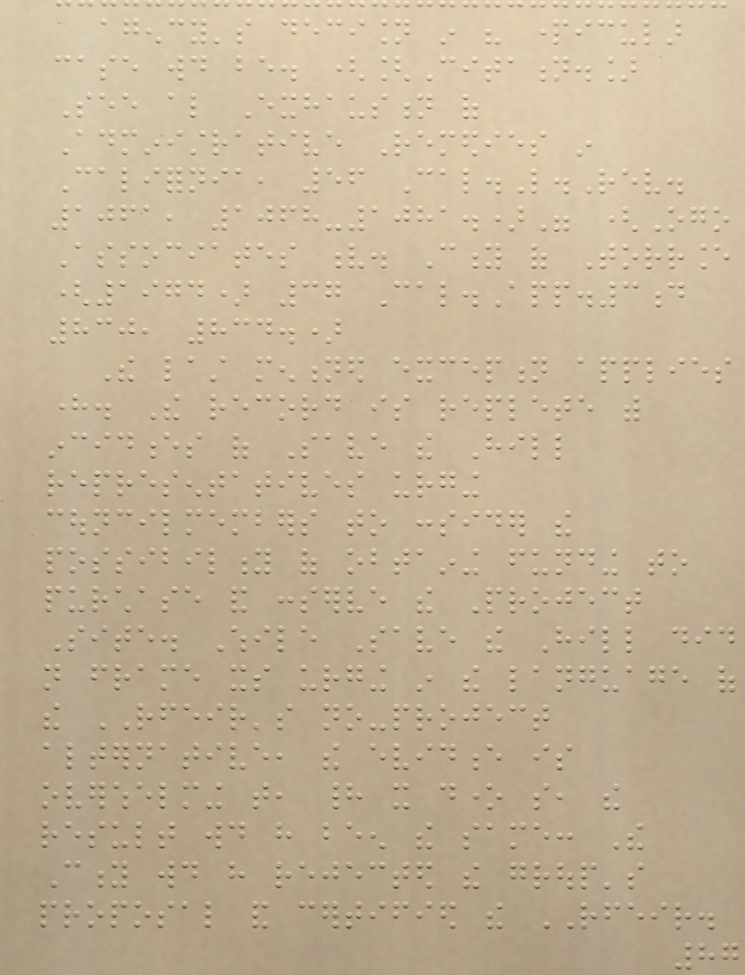agency's decision in his particular
case would be. ([Citation.]
See also Exhaustion of
Administrative Remedies in
California, 56 Cal.L.Rev.
1061, 1068-1081.)" (Ogo
Associates v. City of Torrance
(1974) 37 Cal.App.3d
830, 834.)
The last mentioned exception applies
here. The record is replete with
incidences of Save the Hill
representatives urging
councilmembers to consider the
possibility of obtaining funding to
purchase and conserve the Project
Site. While Save the Hill did
not frame its urging in the language of
the RFEIR's no-project
alternative, the evidence is
overwhelming that, had it done so, the
result would have been the same: The
City would have rejected the group's
proposal and certified the RFEIR.
87
